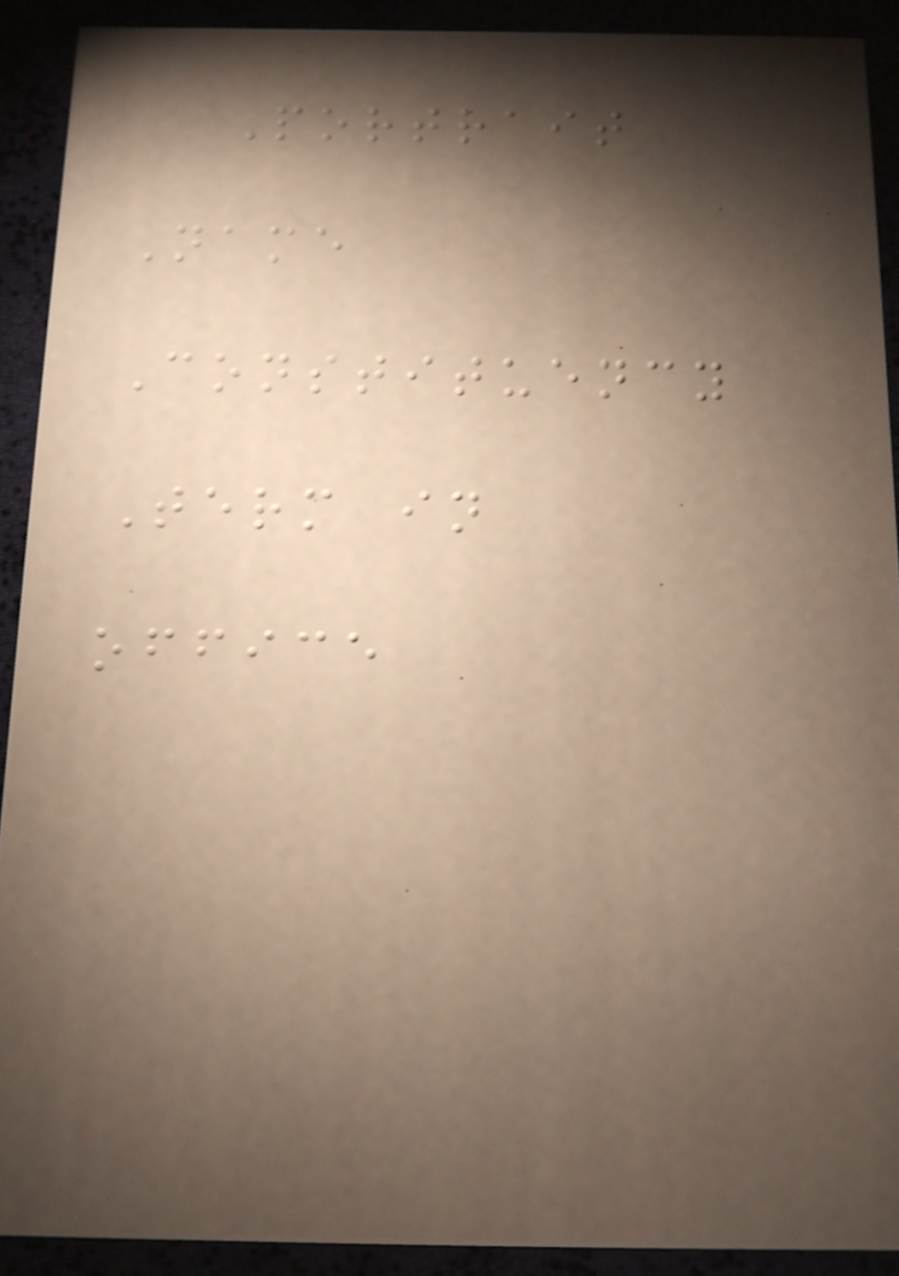Portrait
Name
Constituency
Term in
office
